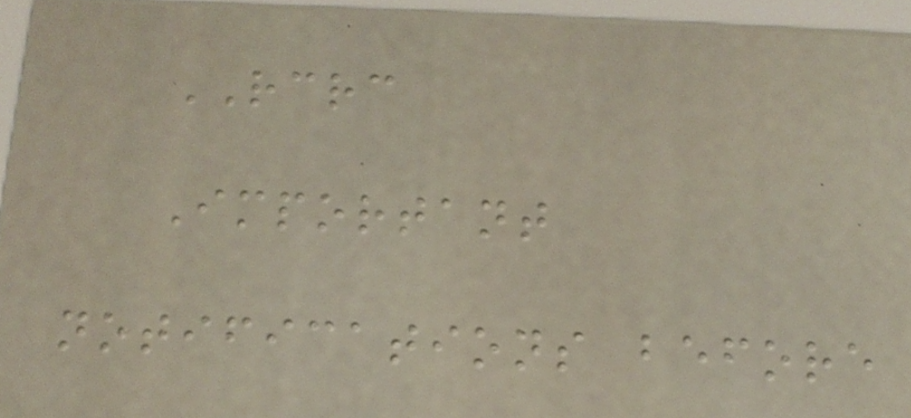RCRC
Important
notifications before
